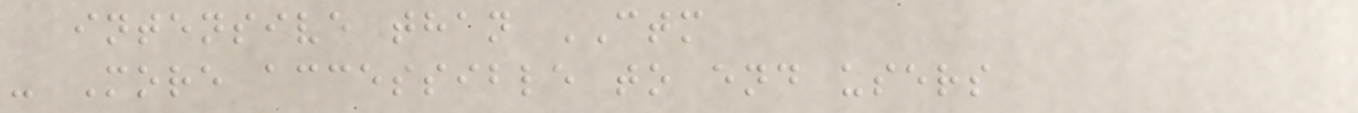intensive than CTM
- More accessible to end users
